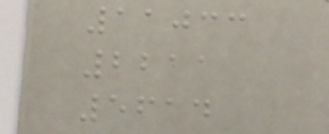11033
2211
5614
